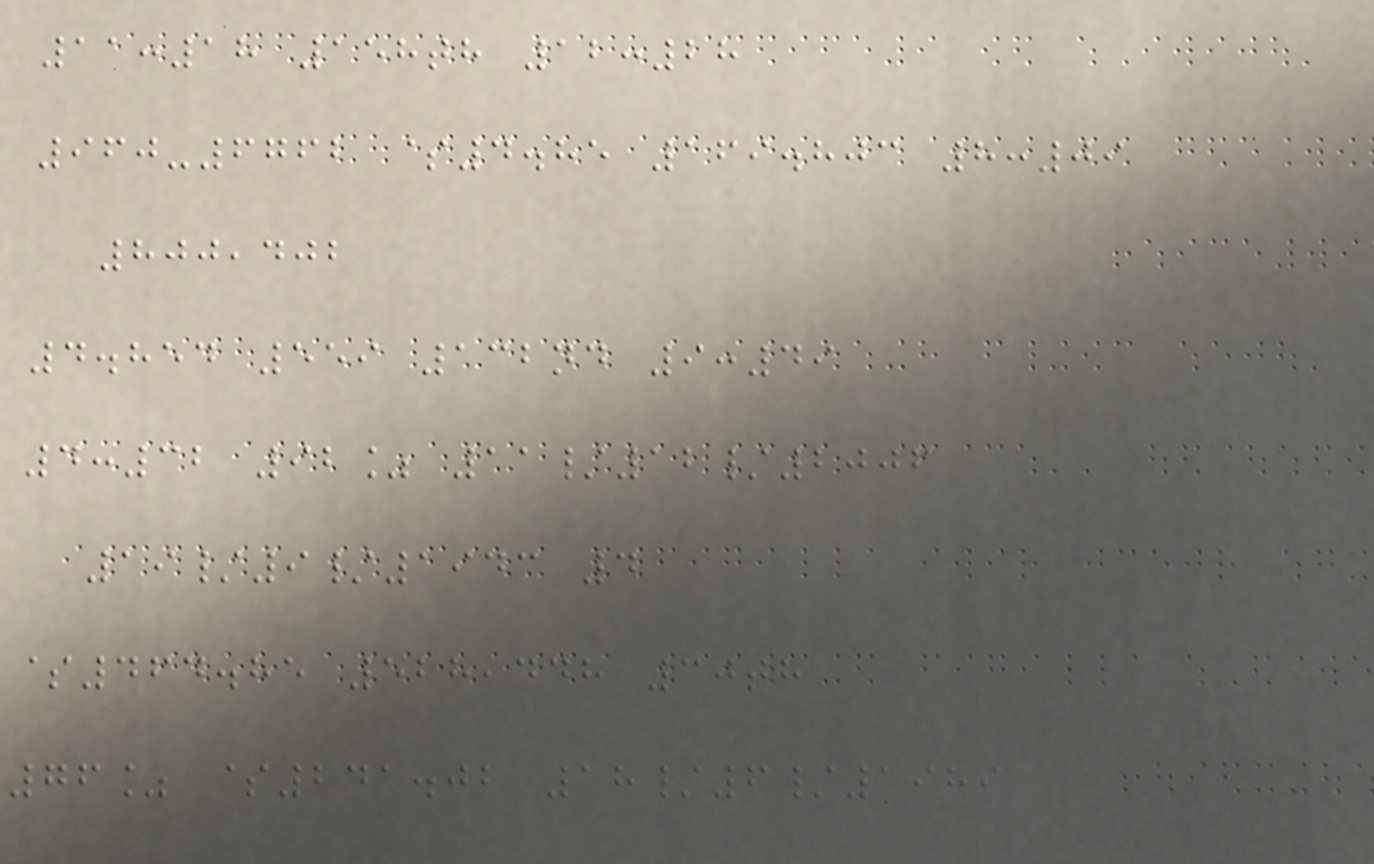11:18 158th 12:28
960-6762 $4.85 169.803 8:09
800,402
4.854 559 132nd 9:49
4:32 92% 11/12/2006
19/9/1943 4
$464.85 528,448 30th
76% $241.02 18/6/1989
